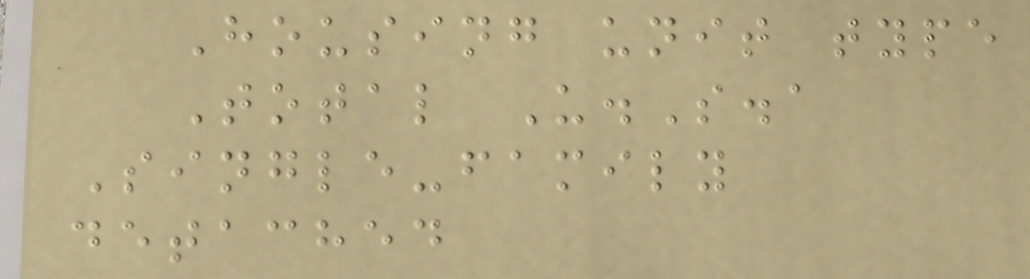Housing unit type
Total U.S.a
Single-family
detached
